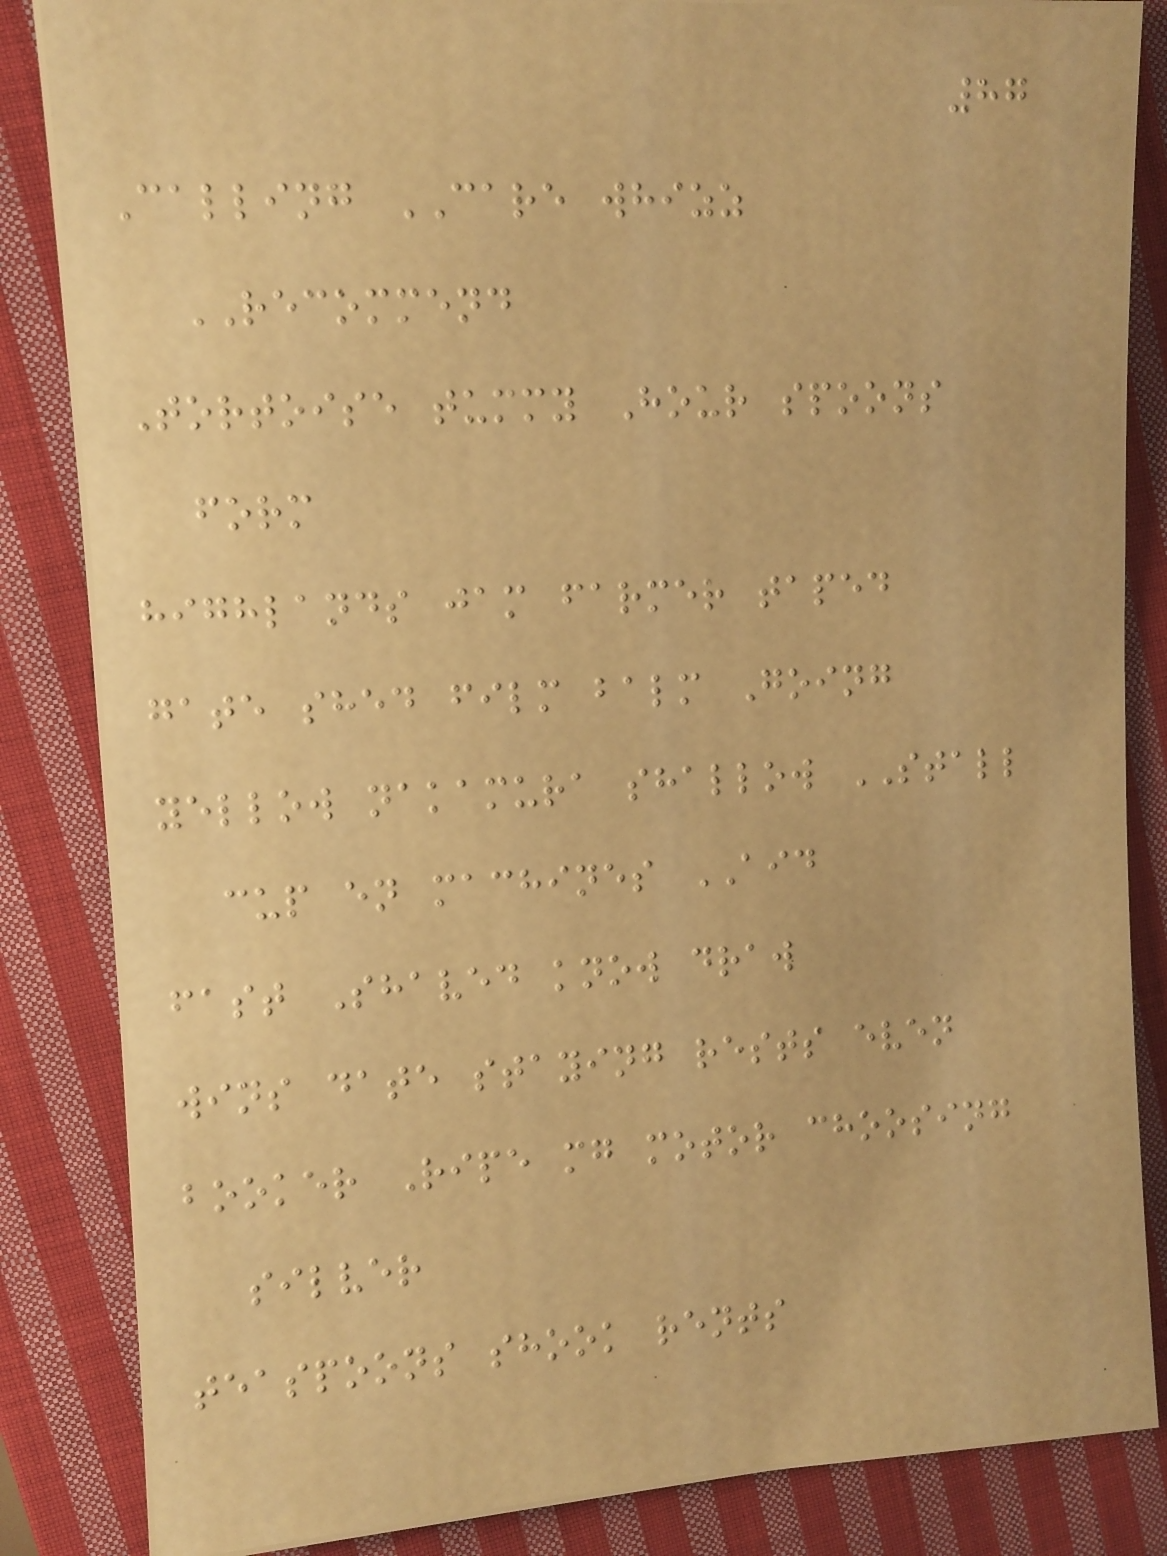87
Calling CARE whizz
RECOMMEND
Tortoise tummy Hour spoons
form
highlands jam farmer taped
gate shed film balm Going
yellow nakamura shallow STALL
cup en machines AID
fast Shaved know draw
wins date staying rests even
booker Ripe mg motor choosing
silver
teaspoons shook rents
